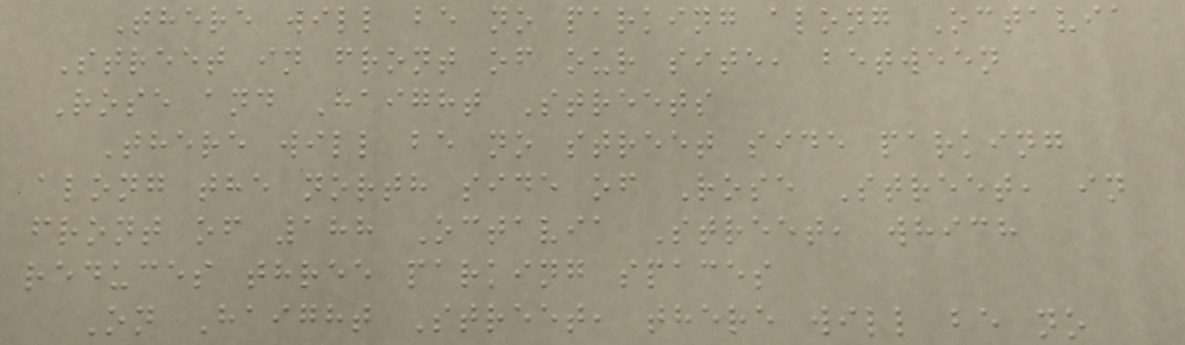There will be no parking along Octavia
Street in front of our site, between
Rose and Haight Streets
There will be no street side parking
along the north side of Rose Street, in
front of 188 Octavia Street, which
reduces three parking spaces
On Haight Street, there will be no
